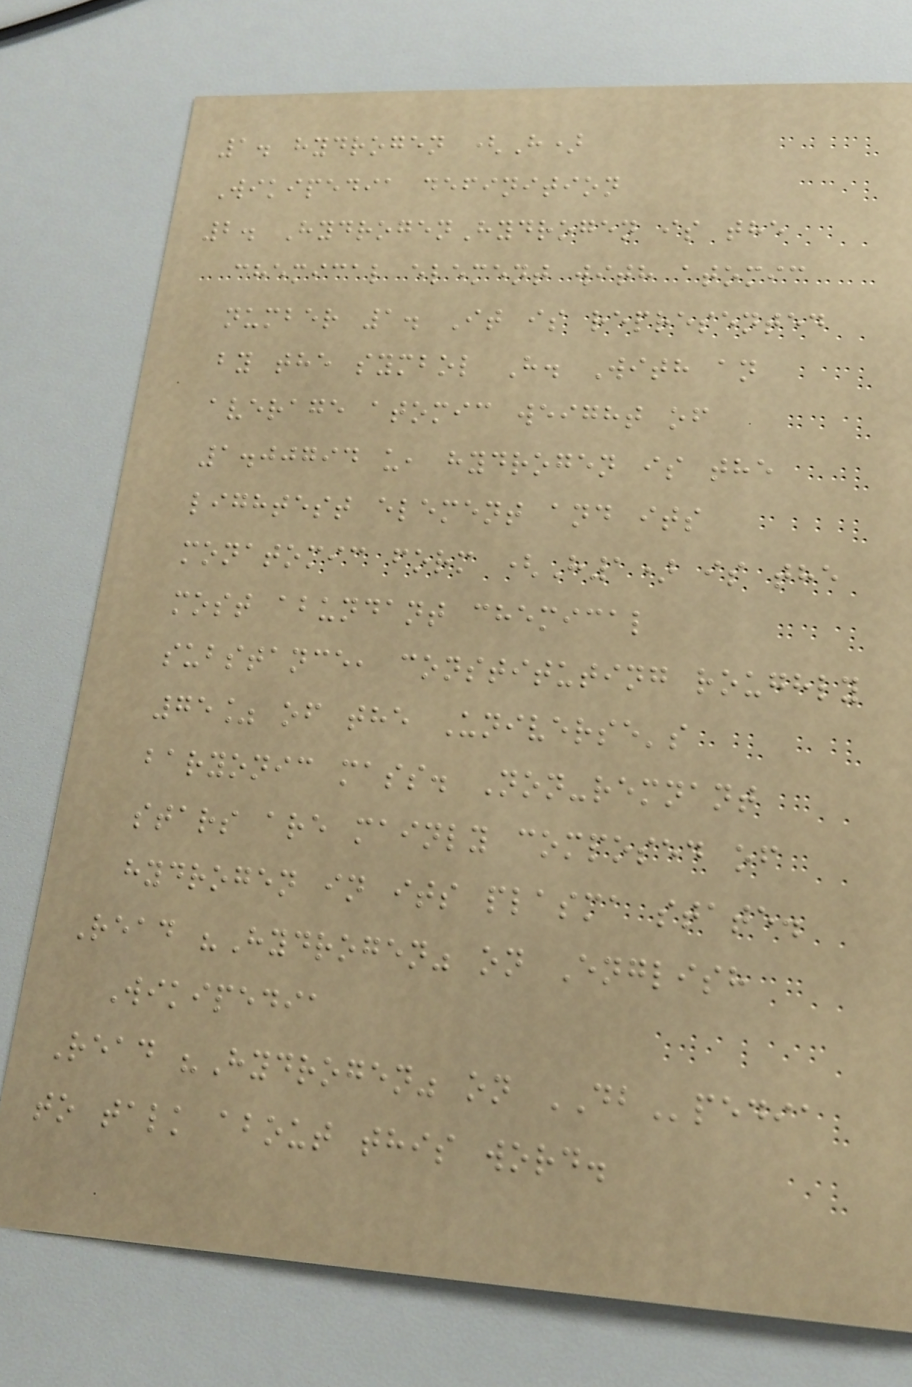1. hydrogen (H)
Wikipedia definition
2. HydrogenHydrogen is the
chemical element with atomic
number 1. It is represented
by the symbol H. With an
average atomic weight of
1.00794 u, hydrogen is the
lightest element and its
monatomic form (H1) is the
most abundant chemical
substance, constituting roughly
75% of the Universe's
baryonic mass. Non-remnant
stars are mainly composed of
hydrogen in its plasma state.
Read "Hydrogen" on English
Wikipedia
Read "Hydrogen" on DBpedia
to talk about this word.
